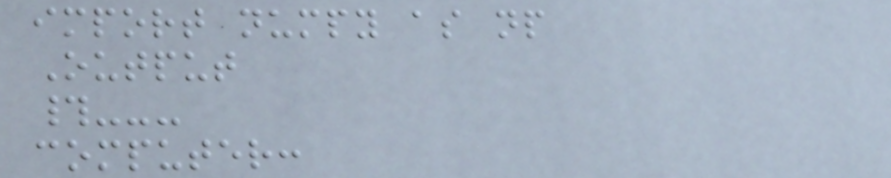import numpy as np
Output
#---
computer:
